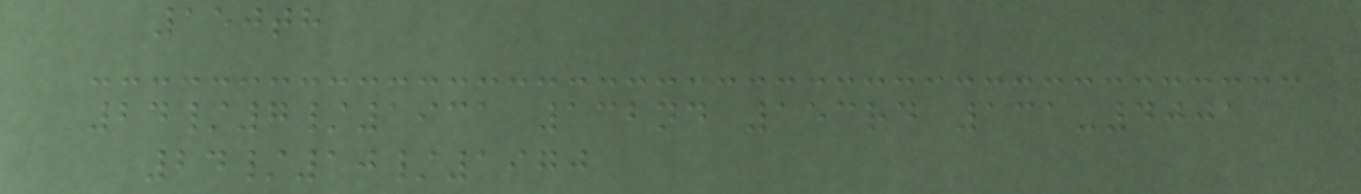150th
24/7/1931 132nd 153rd 131-4001
24/10/1970
